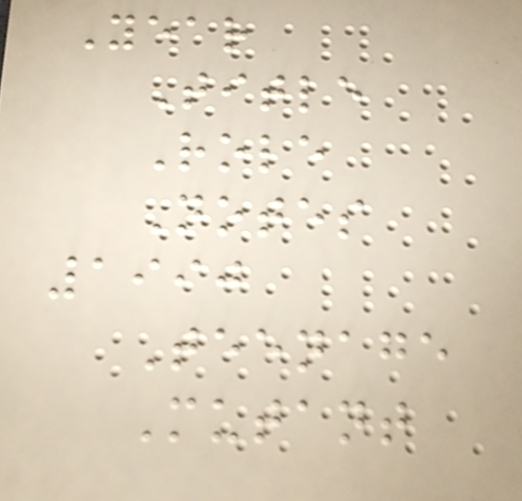Year
Title
Role
Notes
1990
Teenage
Mutant
